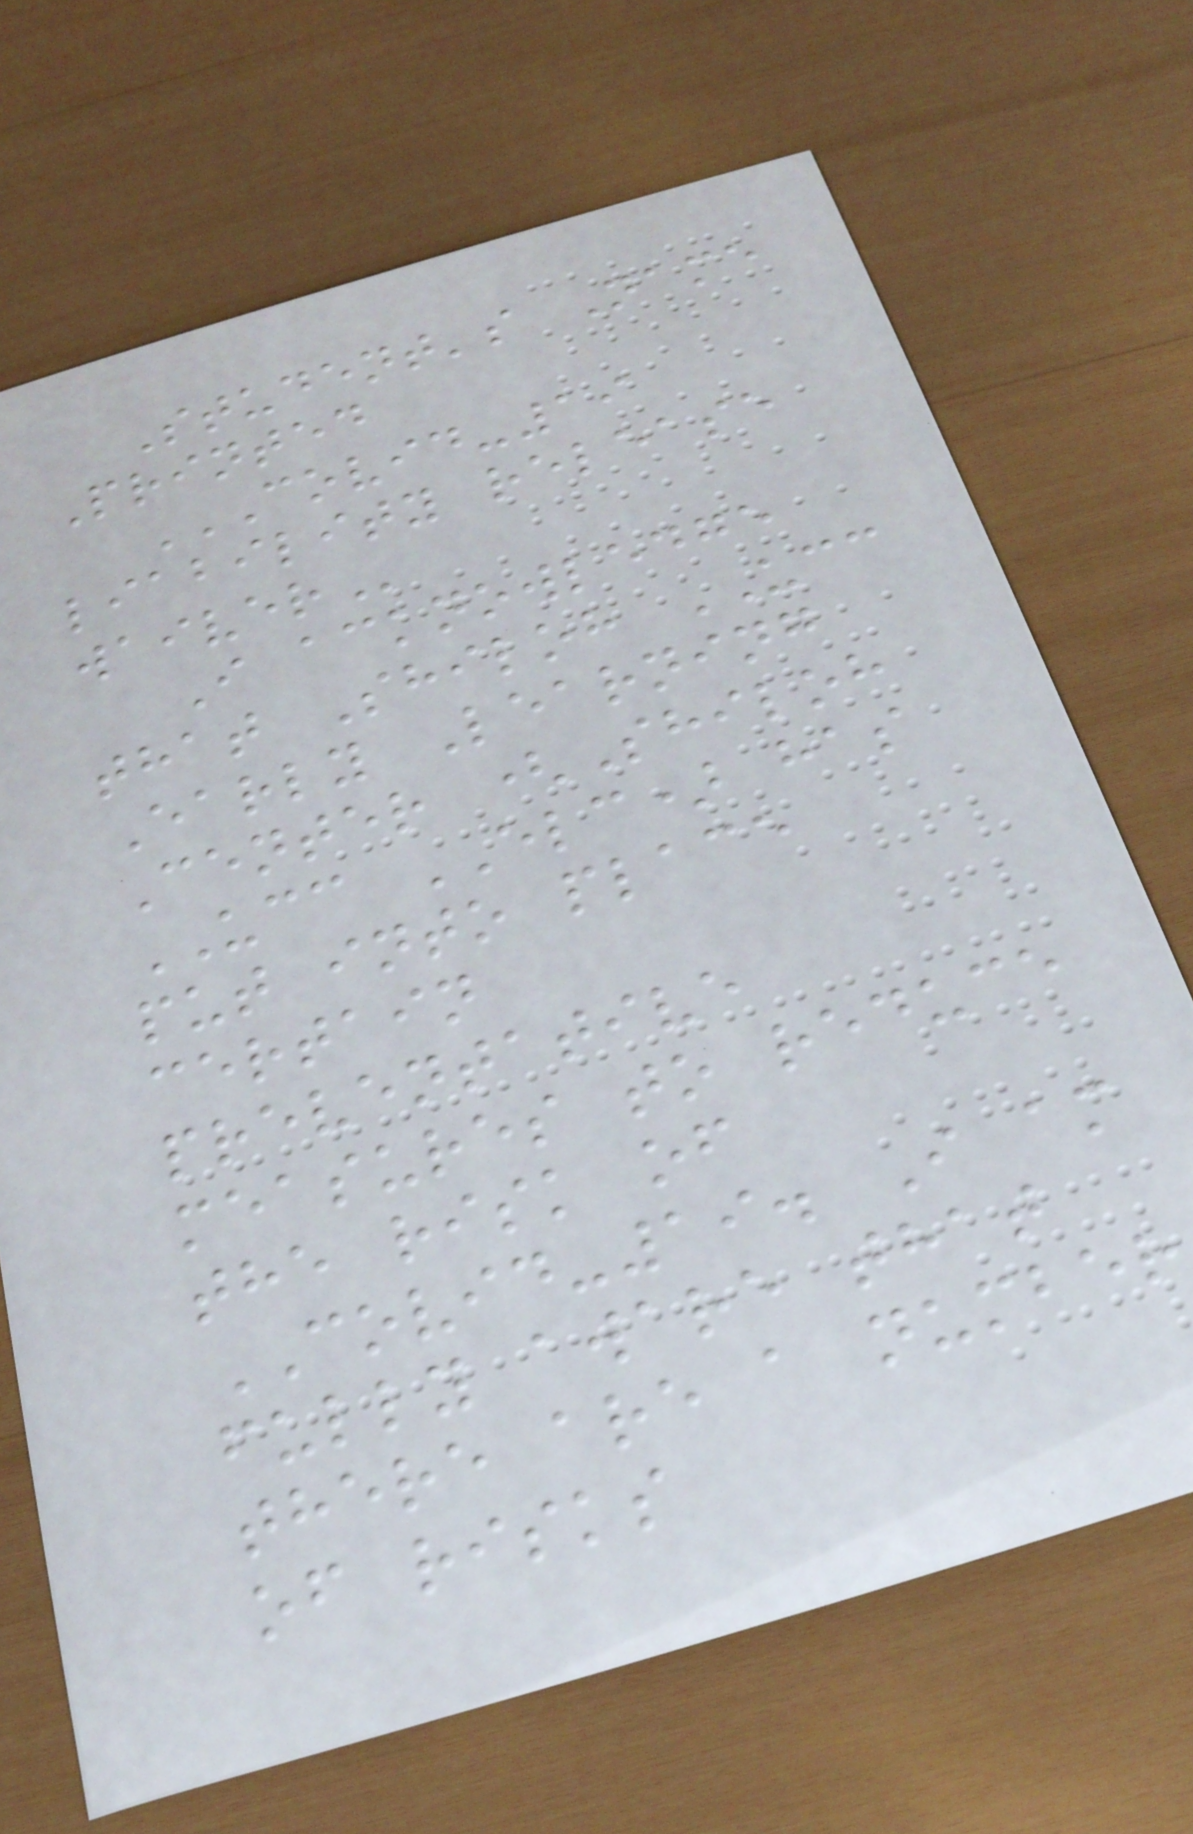Student's Name
Printed
COVID-19
LIABILITY RELEASE
WAIVER
I acknowledge
that Shiloh UCC
Early Learning
Center (Shiloh
UCC ELC) has
put into place
certain
preventative
measures to reduce
the risk of
COVID-19. I am
fully aware that
there are a number
of risks
